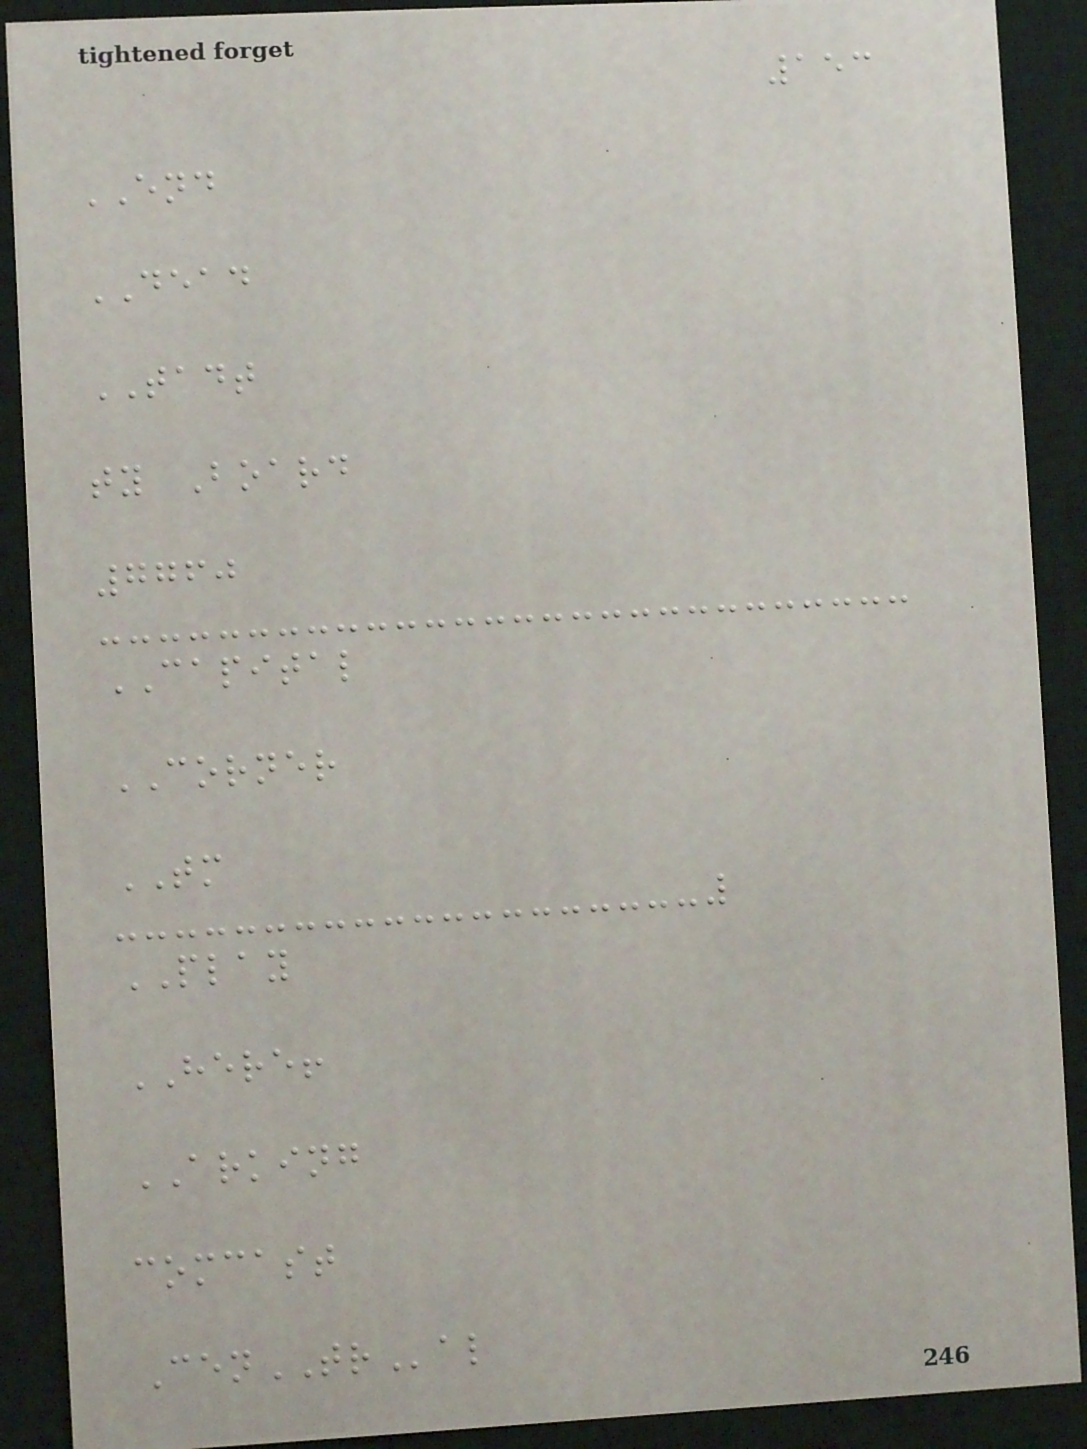153
END
DEAD
TADT
ty Board
7760
CAPITAL
CORNER
TM
PLAY
HERE!
ARKING
comcast
CenTRal
